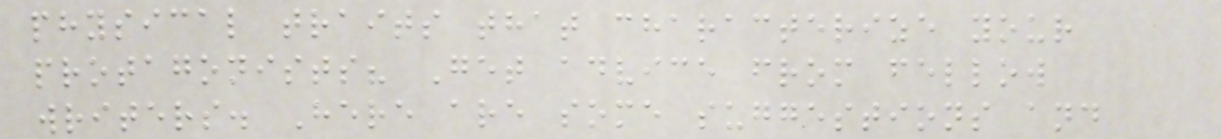physical traits that characterize your
protagonists? Get advice from fellow
writers. Here are some suggestions and
